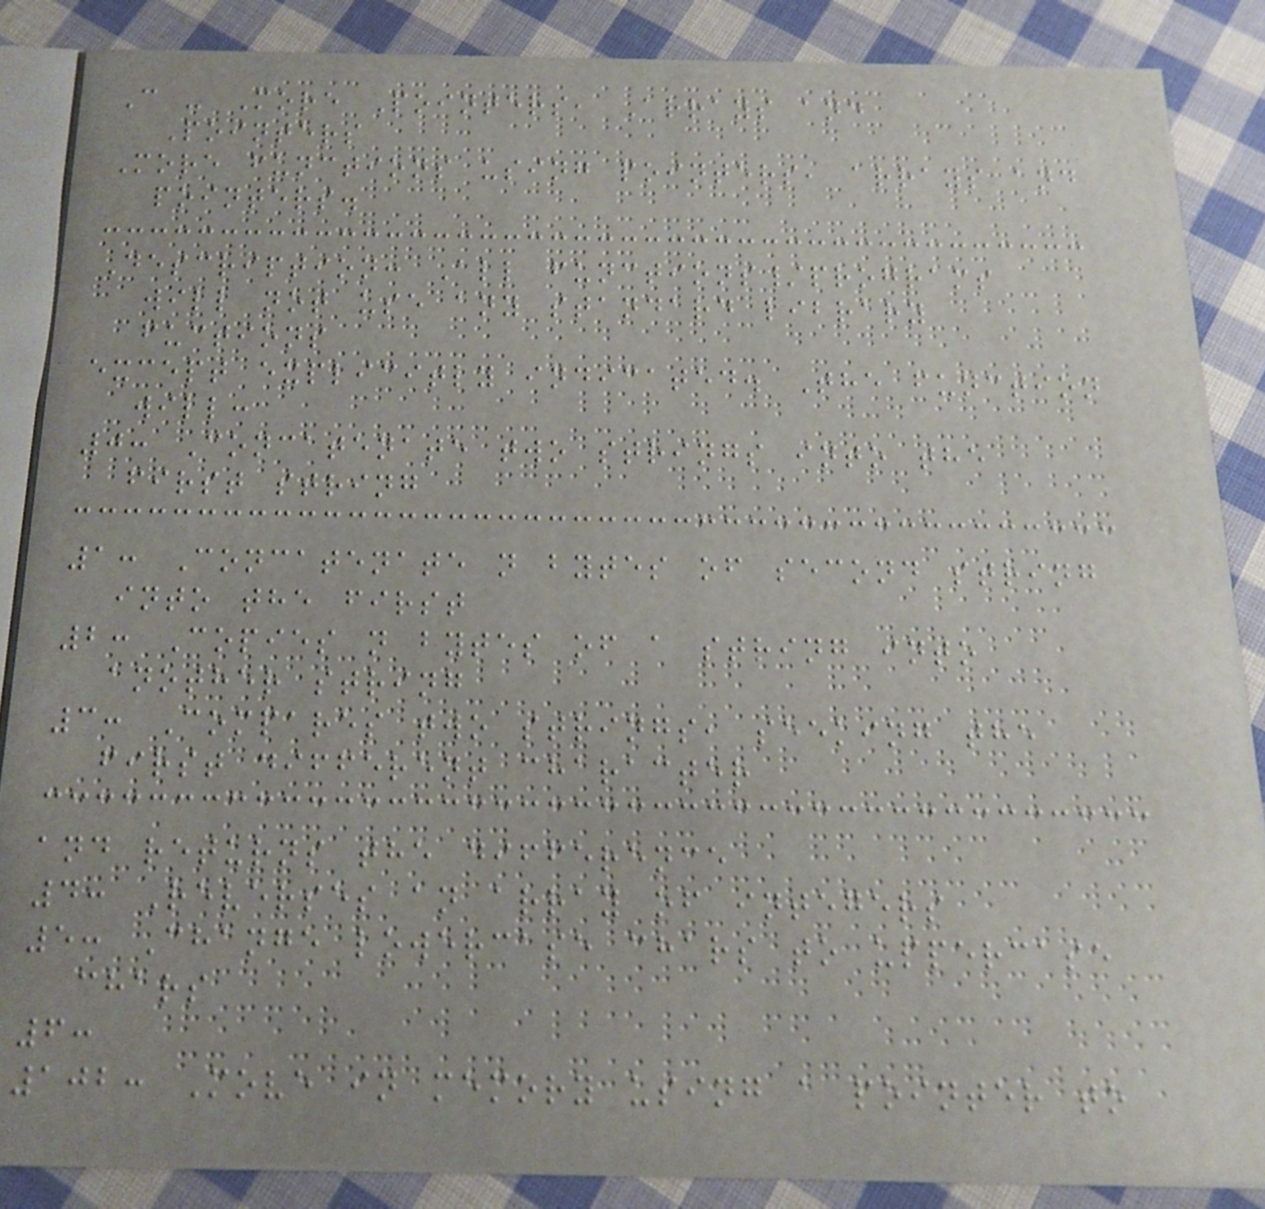C - More Pointers, Arrays and
Pointers
More functions using pointers, arrays and
pointers.
Description: All functions/programs
will not use any standard library
fuctions
except explicitly indicated. The function
will:
0: Concatenate two strings into the
first string
1: Concatenate n bytes of second string
into the first
2: Copies n bytes of a string into
another string
3: Compares two strings, seeking the
first different character
and returns the difference
4: Reverses an array of integers
5: Change lowercase chars to uppercase
chars
6:
102: Move in memory using a pointer to
